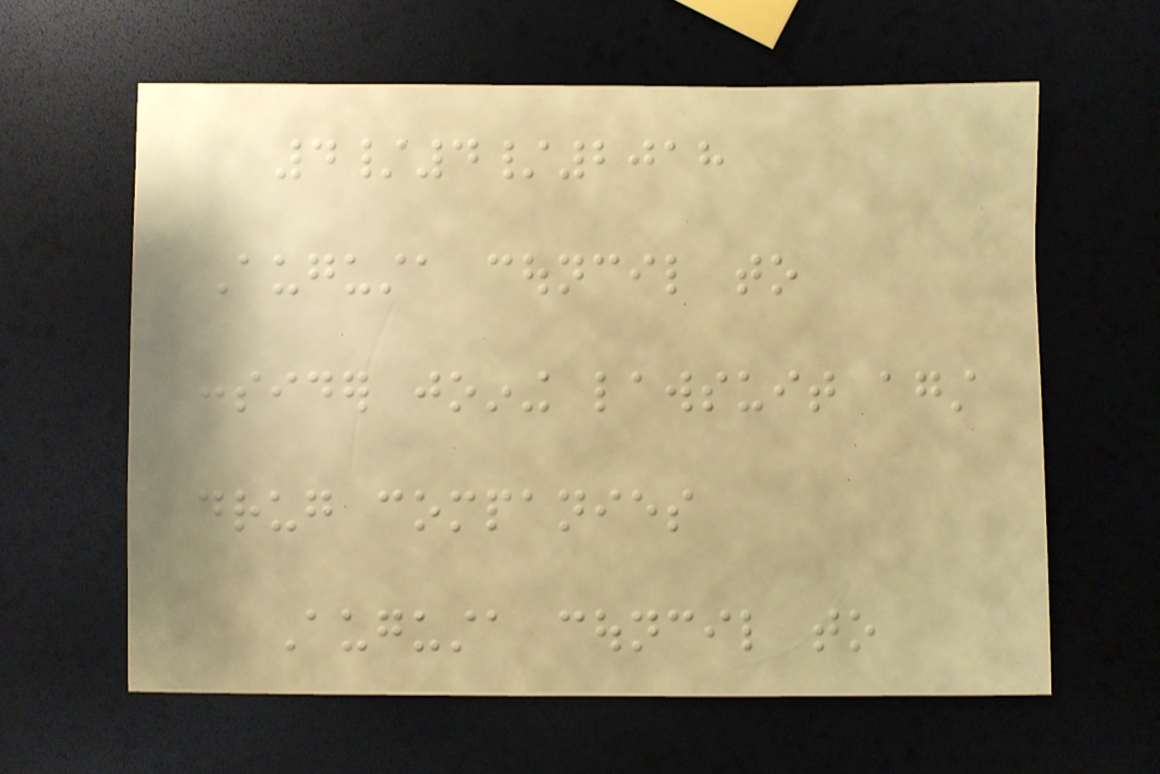4/4/2018
Augusta council to
consider joining lawsuit against
drug companies
Augusta council to
